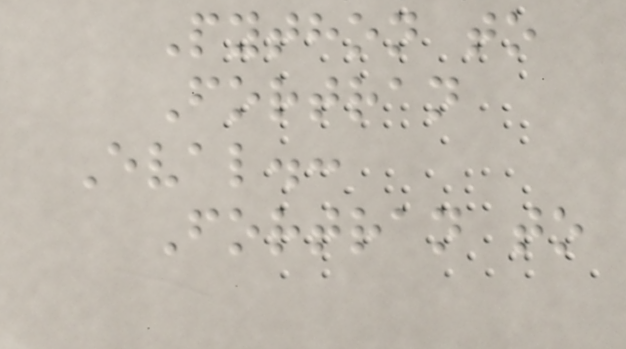Python to
Fortran
Eval.:
Fortran to
